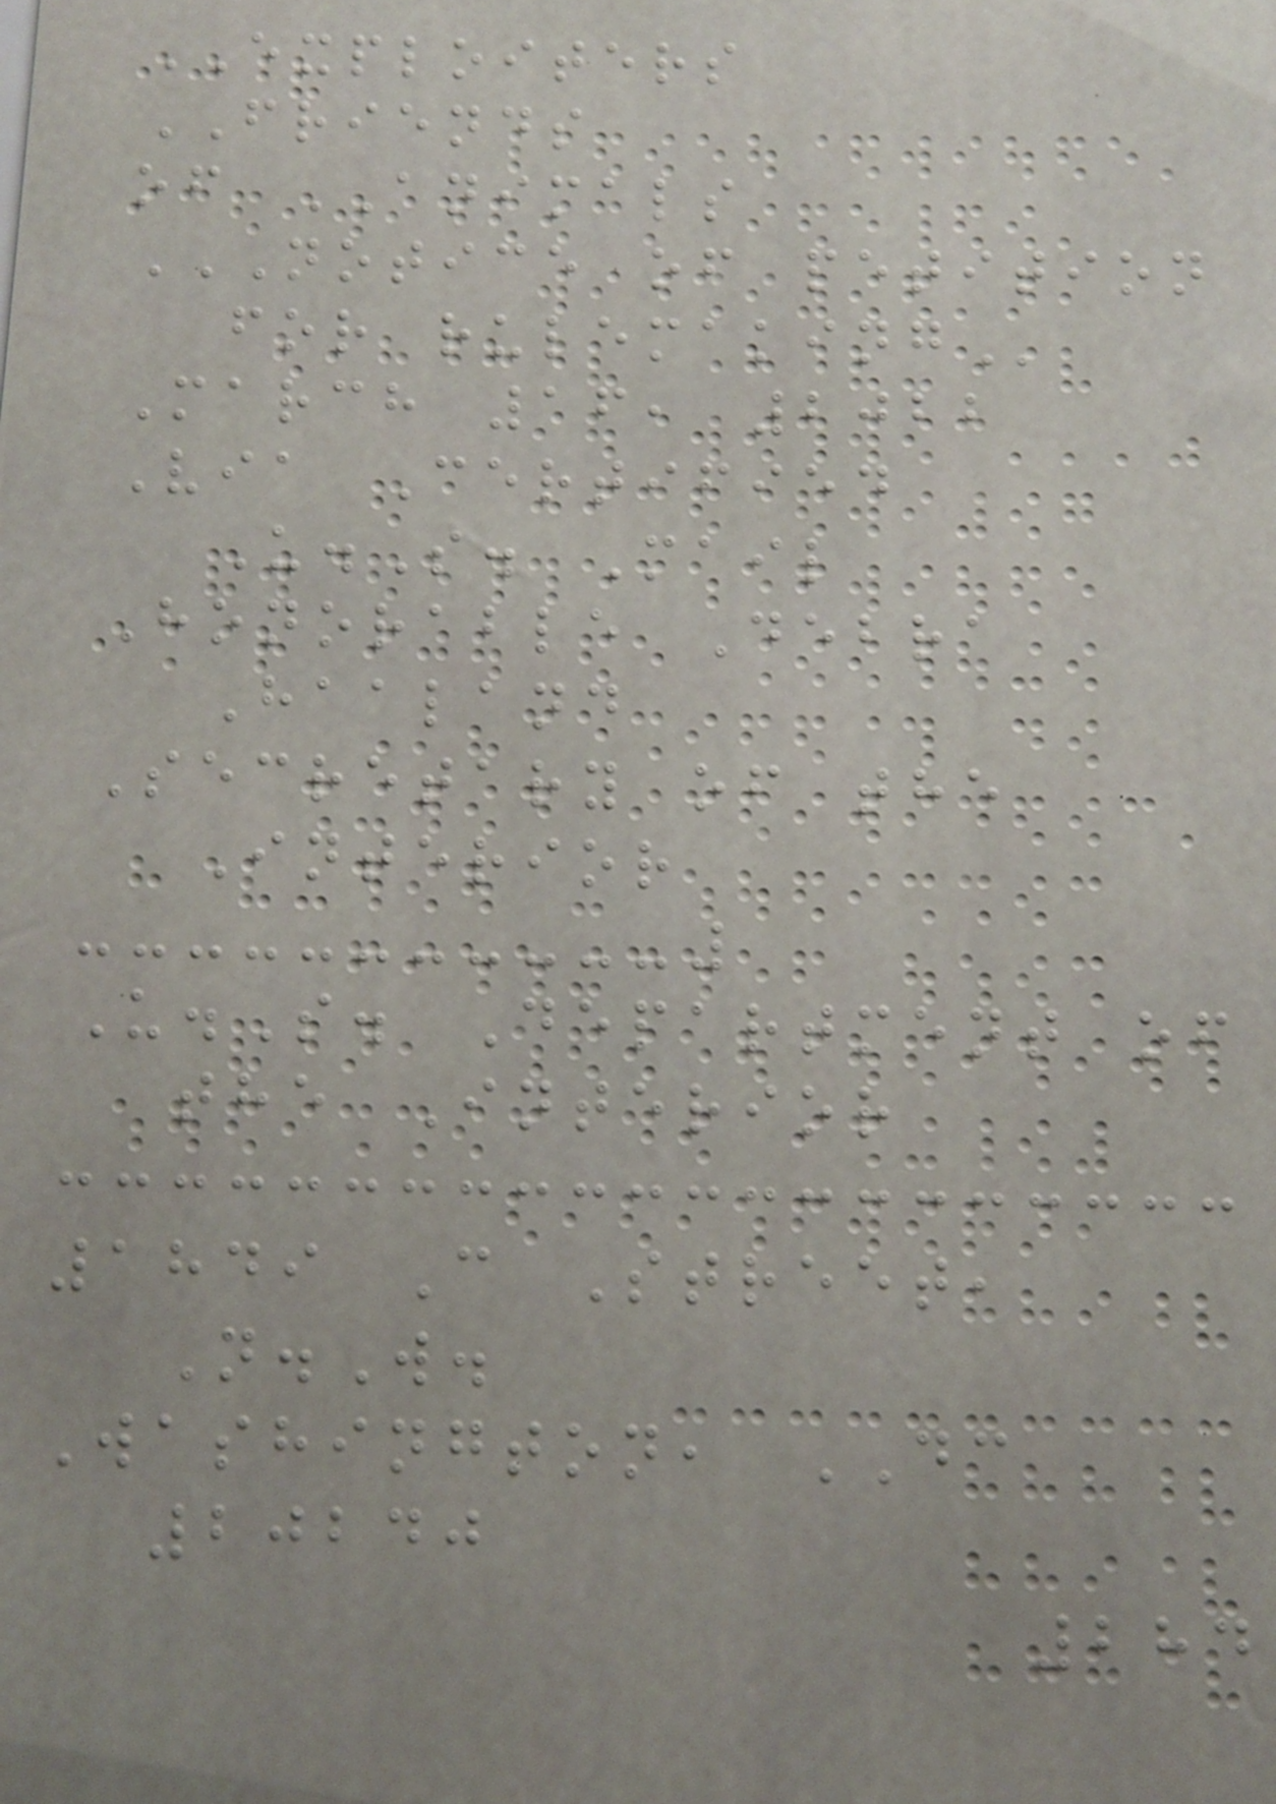EXPLOITERS
FRIENDS
of ANIMALS
NOTICE OF PETITION
FOR RULEMAKING
March 16, 2022
Via Certified
U.S. Mail
Honorable Debra
Haaland
Secretary of the
Interior
U.S. Department of
the Interior
1849 C Street,
N.W.
Washington, DC
20240
284
